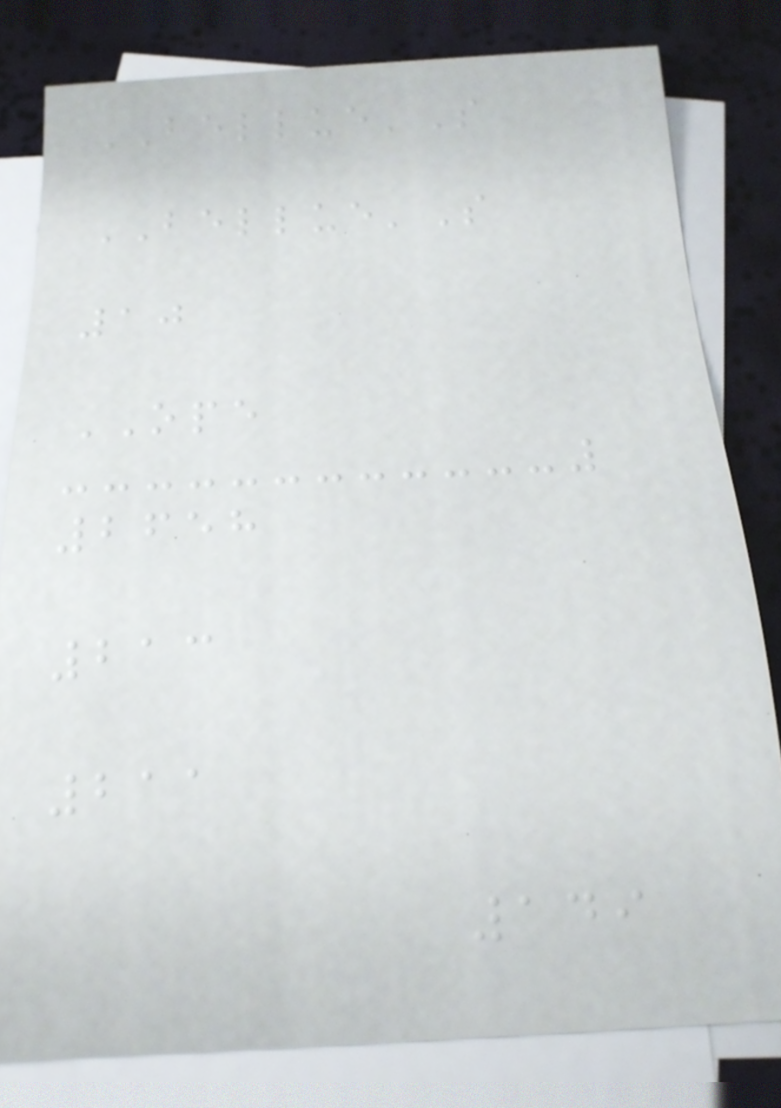BELLUE'S
BELLUE'S
10
OPE
2658
213
211
149
